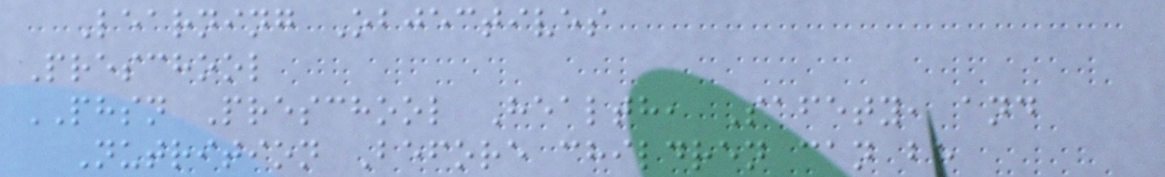Learning Objectives
Preschool
PHSN Preschool Health, Safety, and
Nutrition Before children can be
